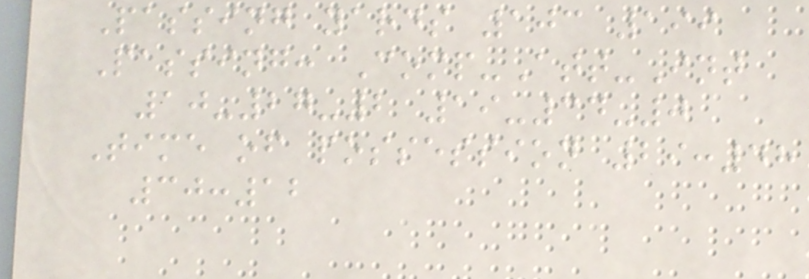Passing yards 103 199
Passing: Comp-Att-Int
10-27-2 19-34-0
Time of possession 29:48
30:12
